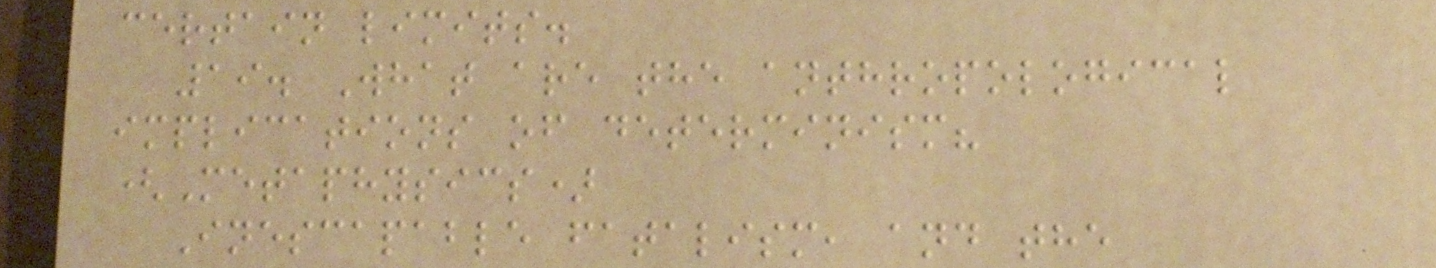certain limits.
19. What are the anthropological
implications of determinism?
(Metaphysics)
Inescapable fatalism, and the
